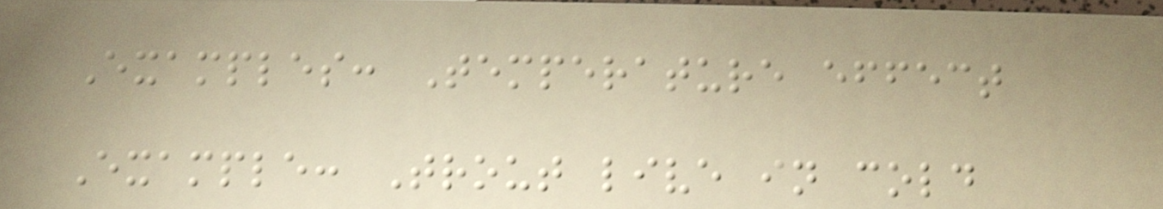Examples: Temperature effect
Example: Trout live in cold
